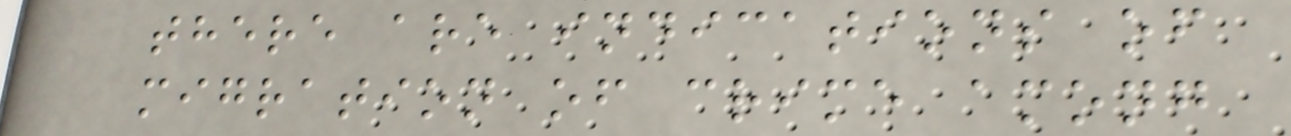there are indications of
migration of crime among
